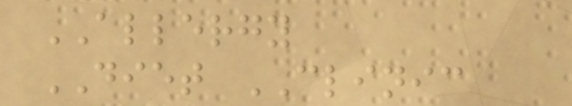ALLERGY
DIET CLINIC
